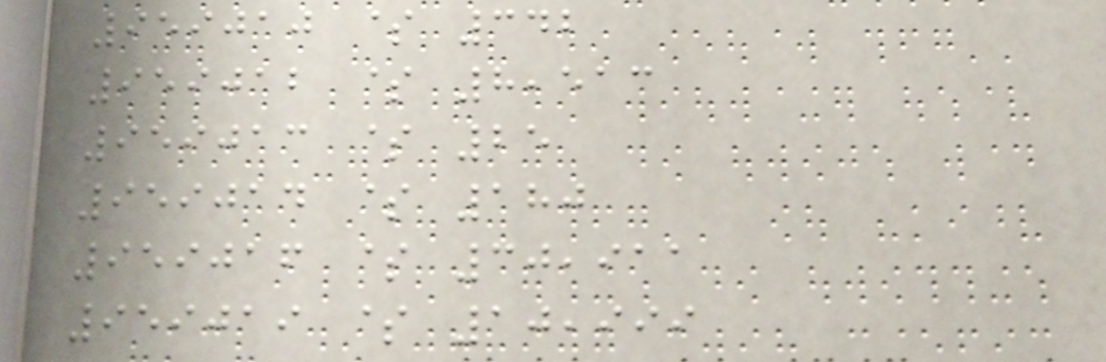959010 $ 342
959012 $ 8,513
959013 $ 25
959014 $ 180
959016 $ 30,911
959019 $ 10,999
